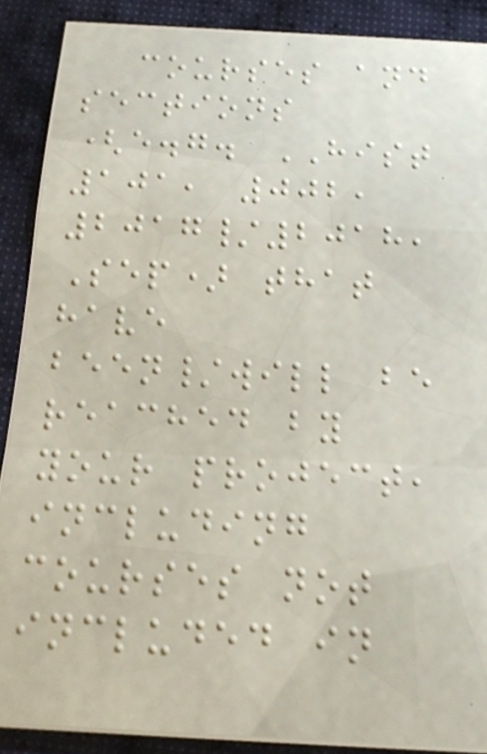courses and
sections
(e.g. HIST
101, 002,
2017/2018,
Sep) that
have
been/will be
reached by
your project,
including
courses not
included in
